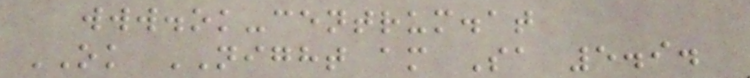www.ok-centrum.at
OK NIGHT am Sa 5.9.
